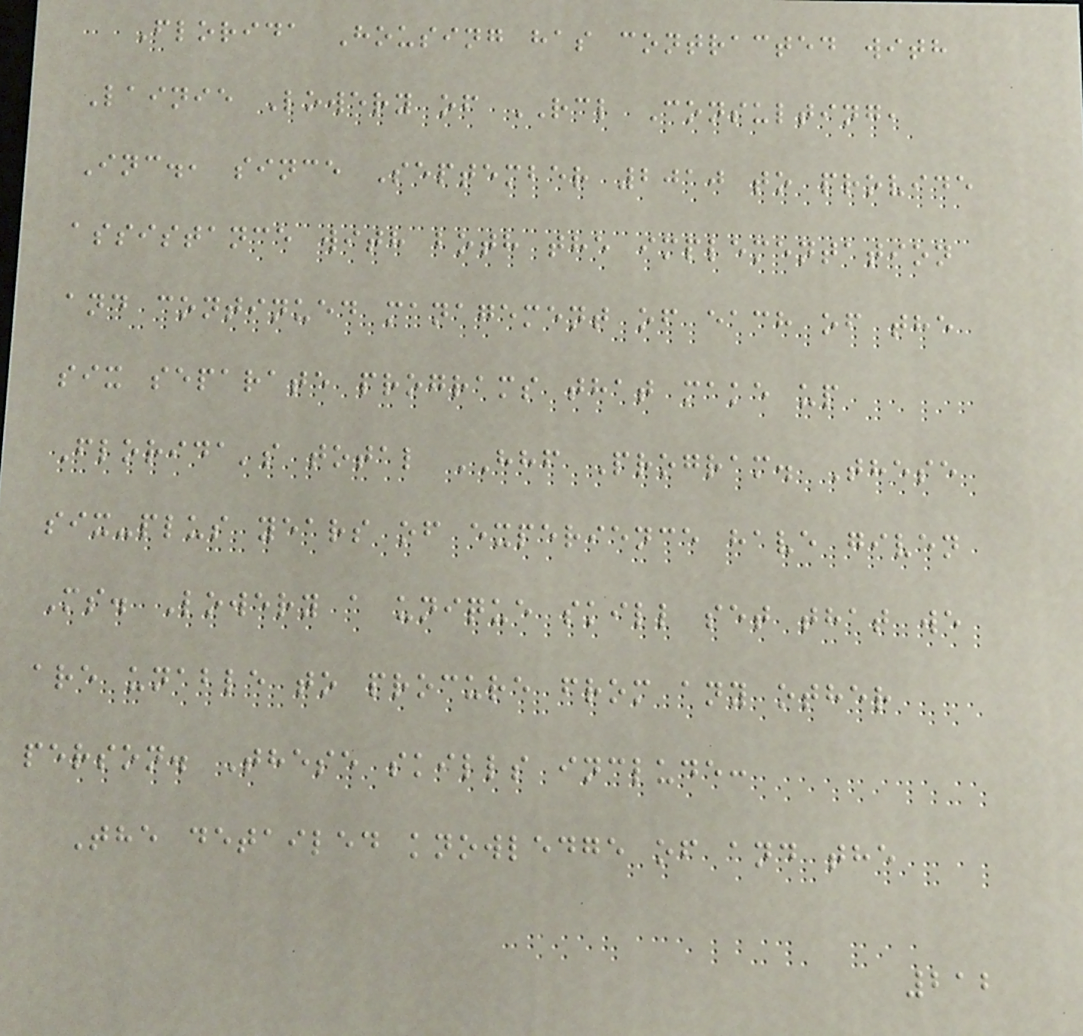Florida Housing has contracted with
Lainie Lowery of RCL Consulting,
Inc., since September 2010 to provide
assistance with both the implementation
and continued management of each of the
six separate programs that make up
Florida's total HHF Program. These
six-plus years of experience have given
Ms. Lowery a unique skill set that we
are unable to procure from any other
person. These skills include:
The detailed knowledge of and the
212
